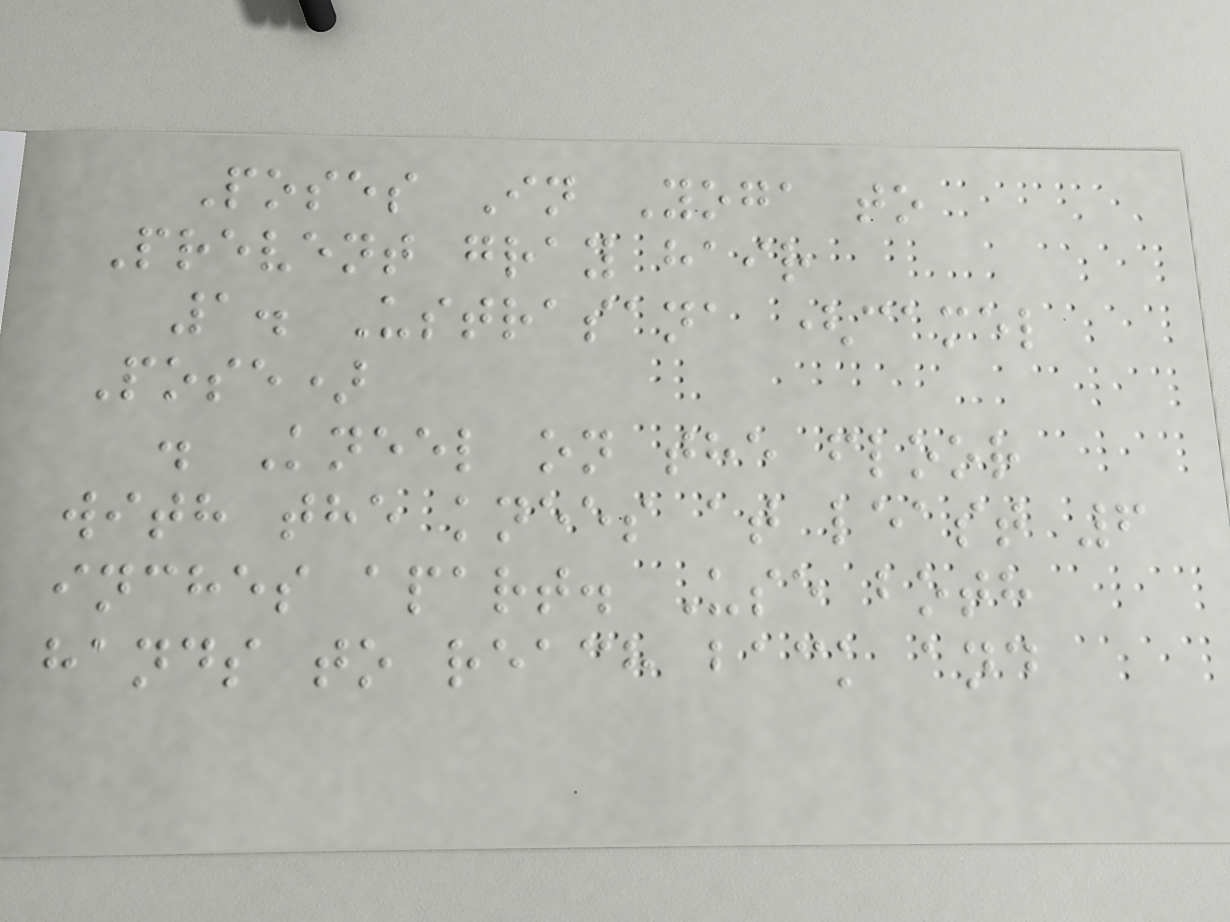Poses In Yoga to
Prevent gray hair
1. Ustrasana (camel
Pose)
. Kneel on the floor
with the knees at least 6
inches apart. Use both
hands to reach back and
